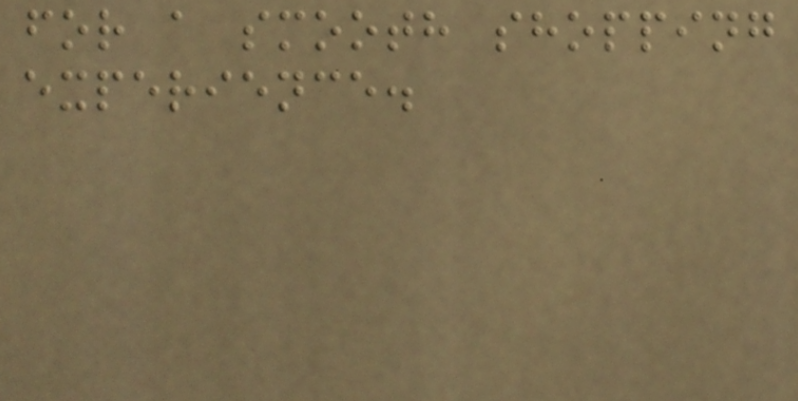for a smooth shopping
experience.
